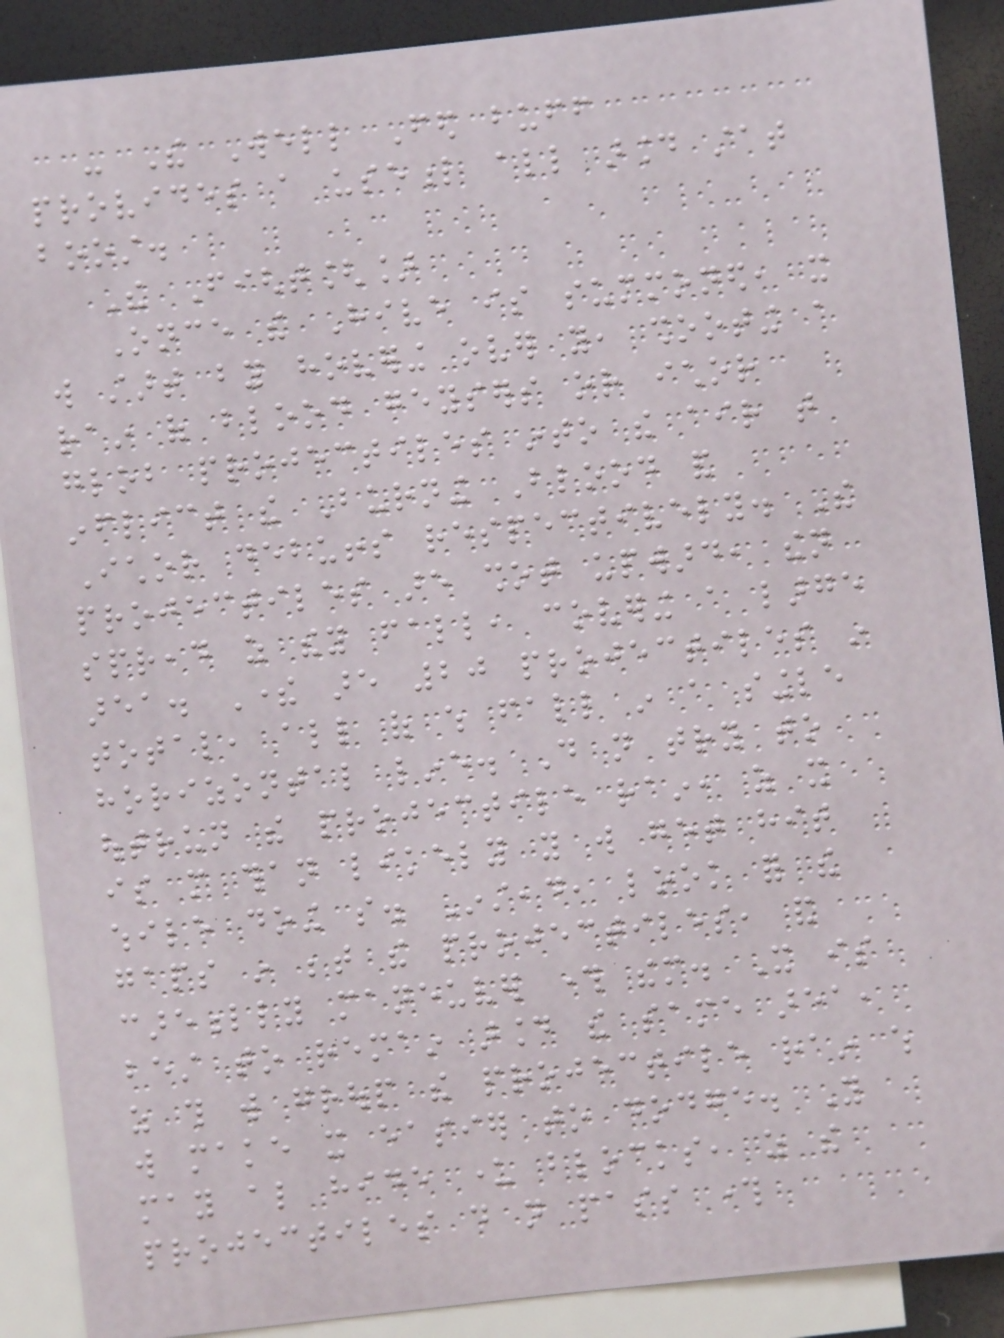- The Well Fed buff
provides a useful all around stat
boost.
The Fight[]
Once the Hive is summoned, it
will start by hovering over you, shooting a
rain of blood geysers or ichor
glob projectiles into the air that
inflict the Burning Blood and
Ichor debuffs respectively. The
projectiles are shot upward, then
spread as they fall, covering a large
area. There are 20 projectiles in
total, all of which fall in a single
horizontal line. Do not try to
outrun the projectile rain, as it
is more than likely you will get hit
while doing so. Instead, look for the
gaps in between the projectiles, and
carefully maneuver through them. It is
best to remain around the same area,
as this will group the projectile rain which
will make it easier to dodge. You
may also hide under blocks, as the
projectiles do not pass through
